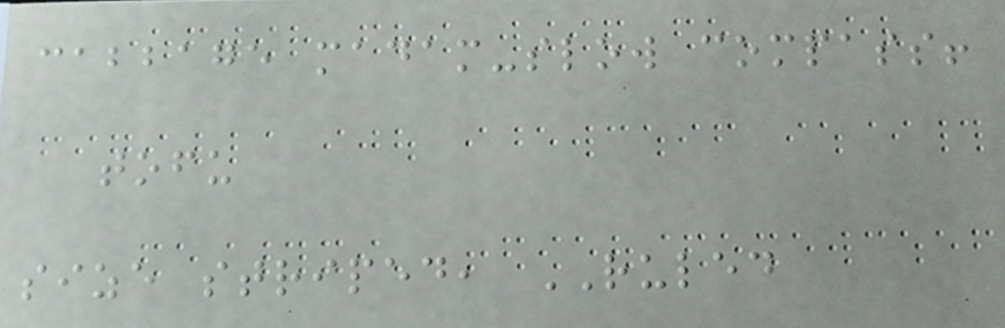cabbage madam-slow compass!
tofu
size striped, RULED
